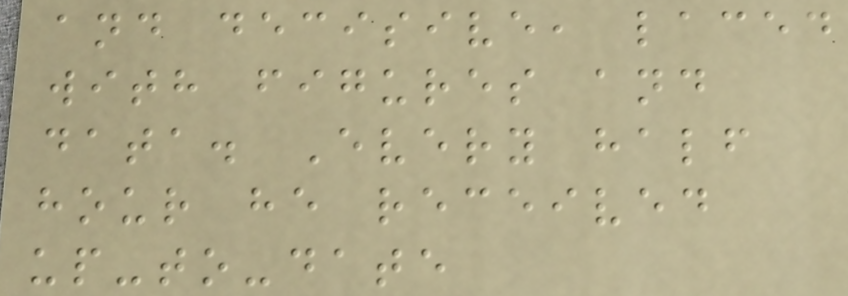and decisive, laced
with figures and
data. Every half
hour he received
up-to-date
